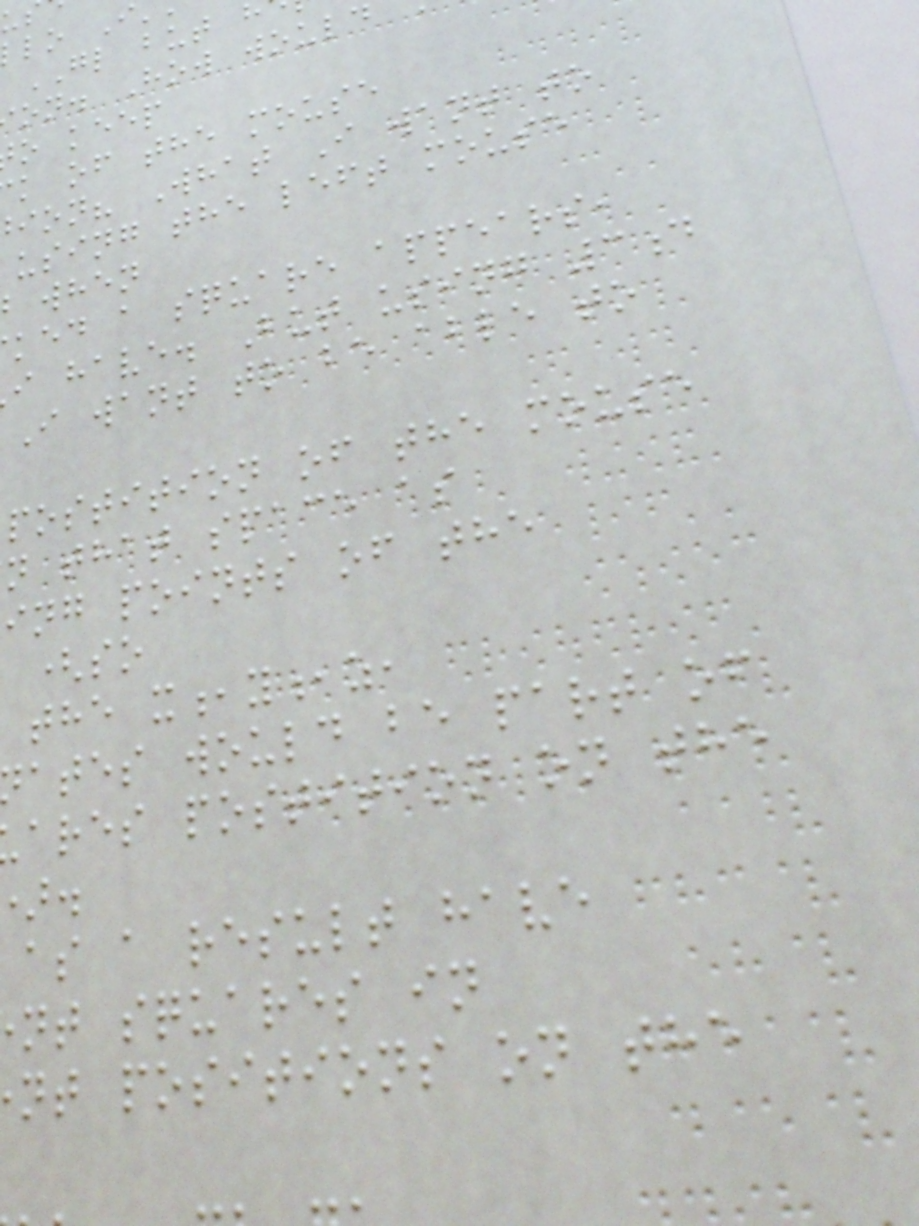GL but
on. How would
o keep
k of the mouse
ion? What I want to
using the left mouse
when
ked a square appears,
i have. But using 3d
I want to be able to
postition of the mouse
n that space as
ing points of the
(so
the x,y,z,
ates would be part of
ares postition on the
as a result have
nt squares in
nt positions on the
